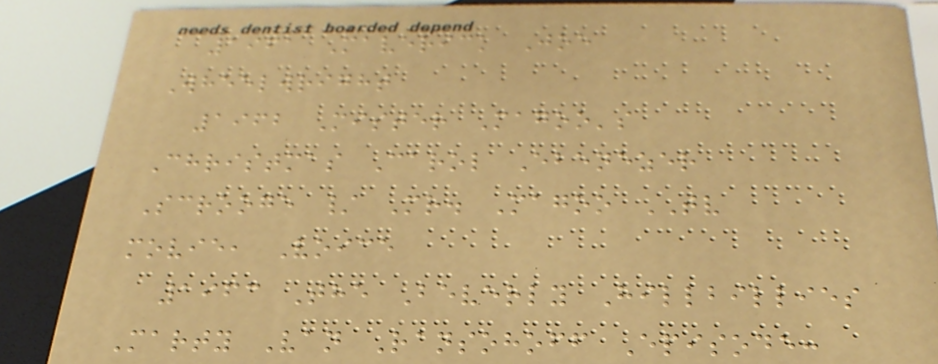1961 Maverick Joe
Wheelwright
1962 Mister Magoo's
Christmas Carol Ebenezer
Scrooge / Mr. Magoo TV
movie, Voice
1963 The Beverly Hillbillies
Marty Van Ransohoff Episode:
